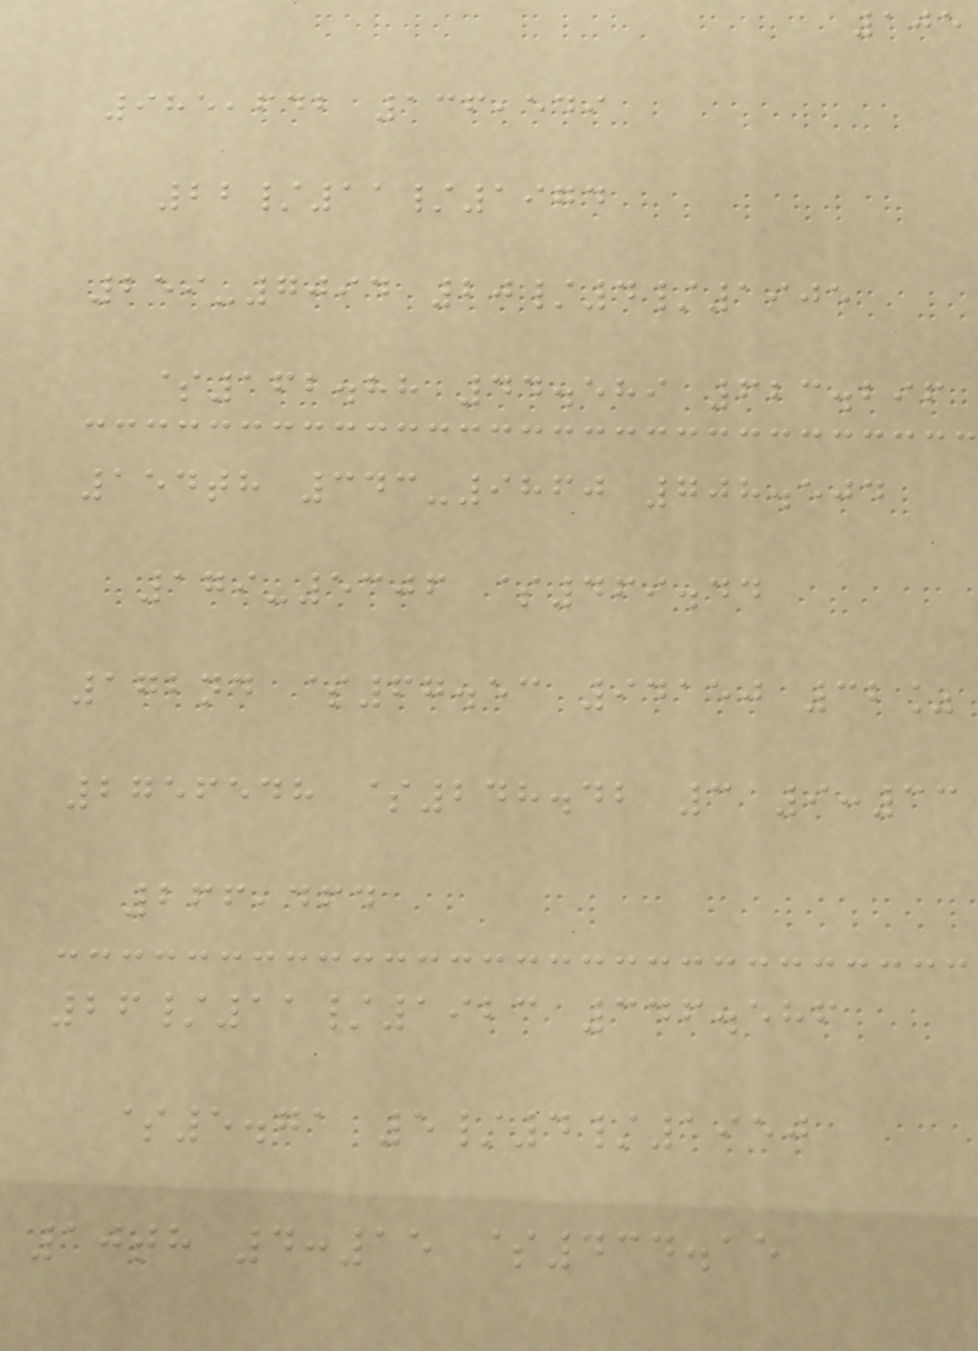105
985,642 136,549
22/11/1974
259-7094 20/4/1905
$162.88 44.589 623.296
154th 343-9860 708.504
179-5306 $469.44
172nd $67.53 94150 32%
2756548 $248.42 3 9:33
266,464
26/11/1923 346.586
$5.71 5/4/1950
10th 4:15 $434.15
